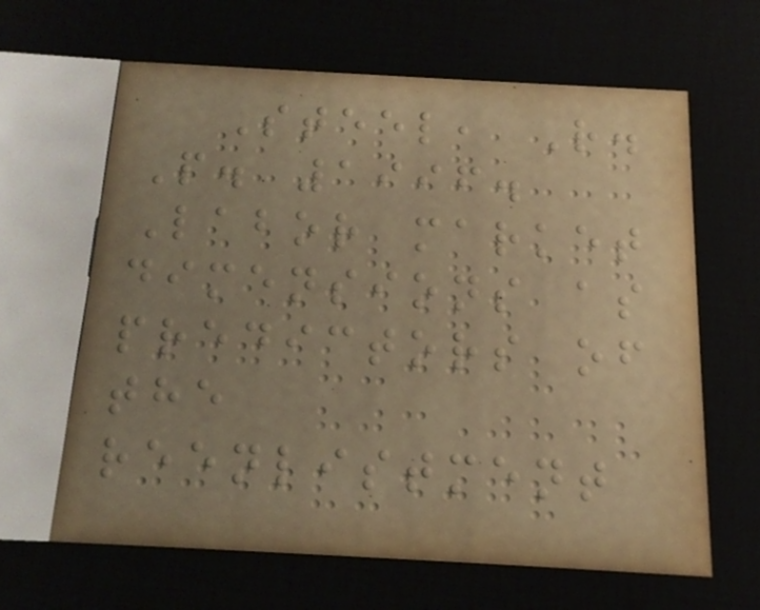Steel, R.
P. 1996.
Labor market
dimensions as
predictors of
the
reenlistment
